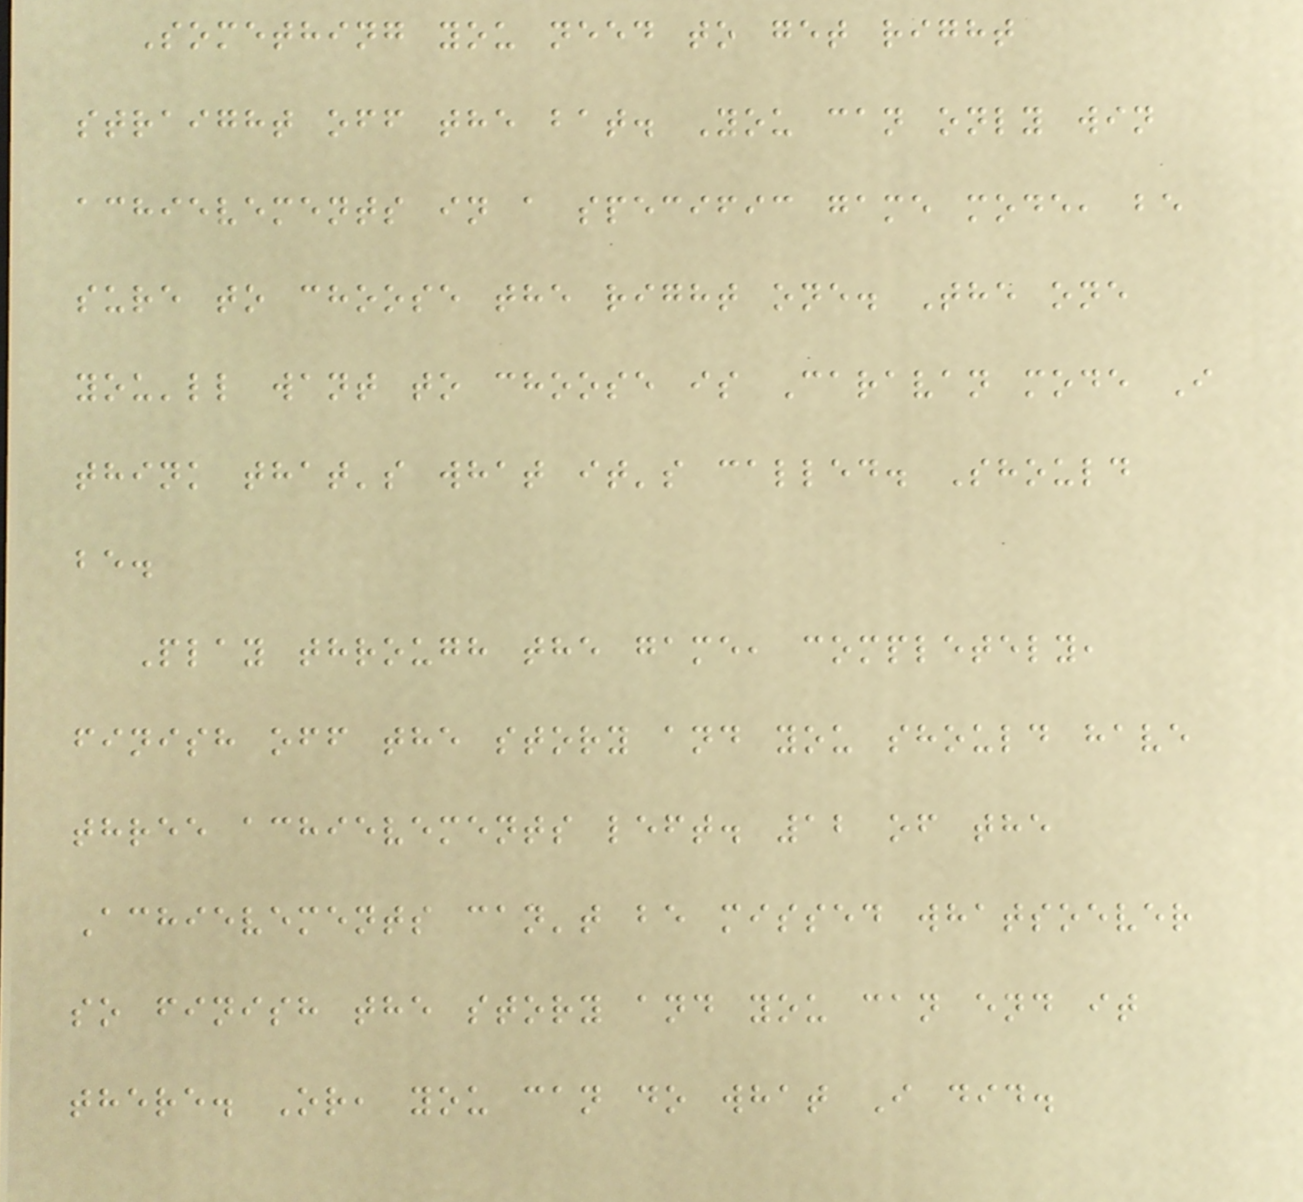Something you need to get right
straight off the bat. You can only win
achievements in a specific game mode, be
sure to choose the right one. The one
you'll want to choose is Caravan mode I
think that's what it's called. Should
be.
Play through the game, completely,
finish off the story and you should have
three achievements left. 12 of the
Achievements can't be missed whatsoever
so finish the story and you can end it
there. Or, you can do what I did.
